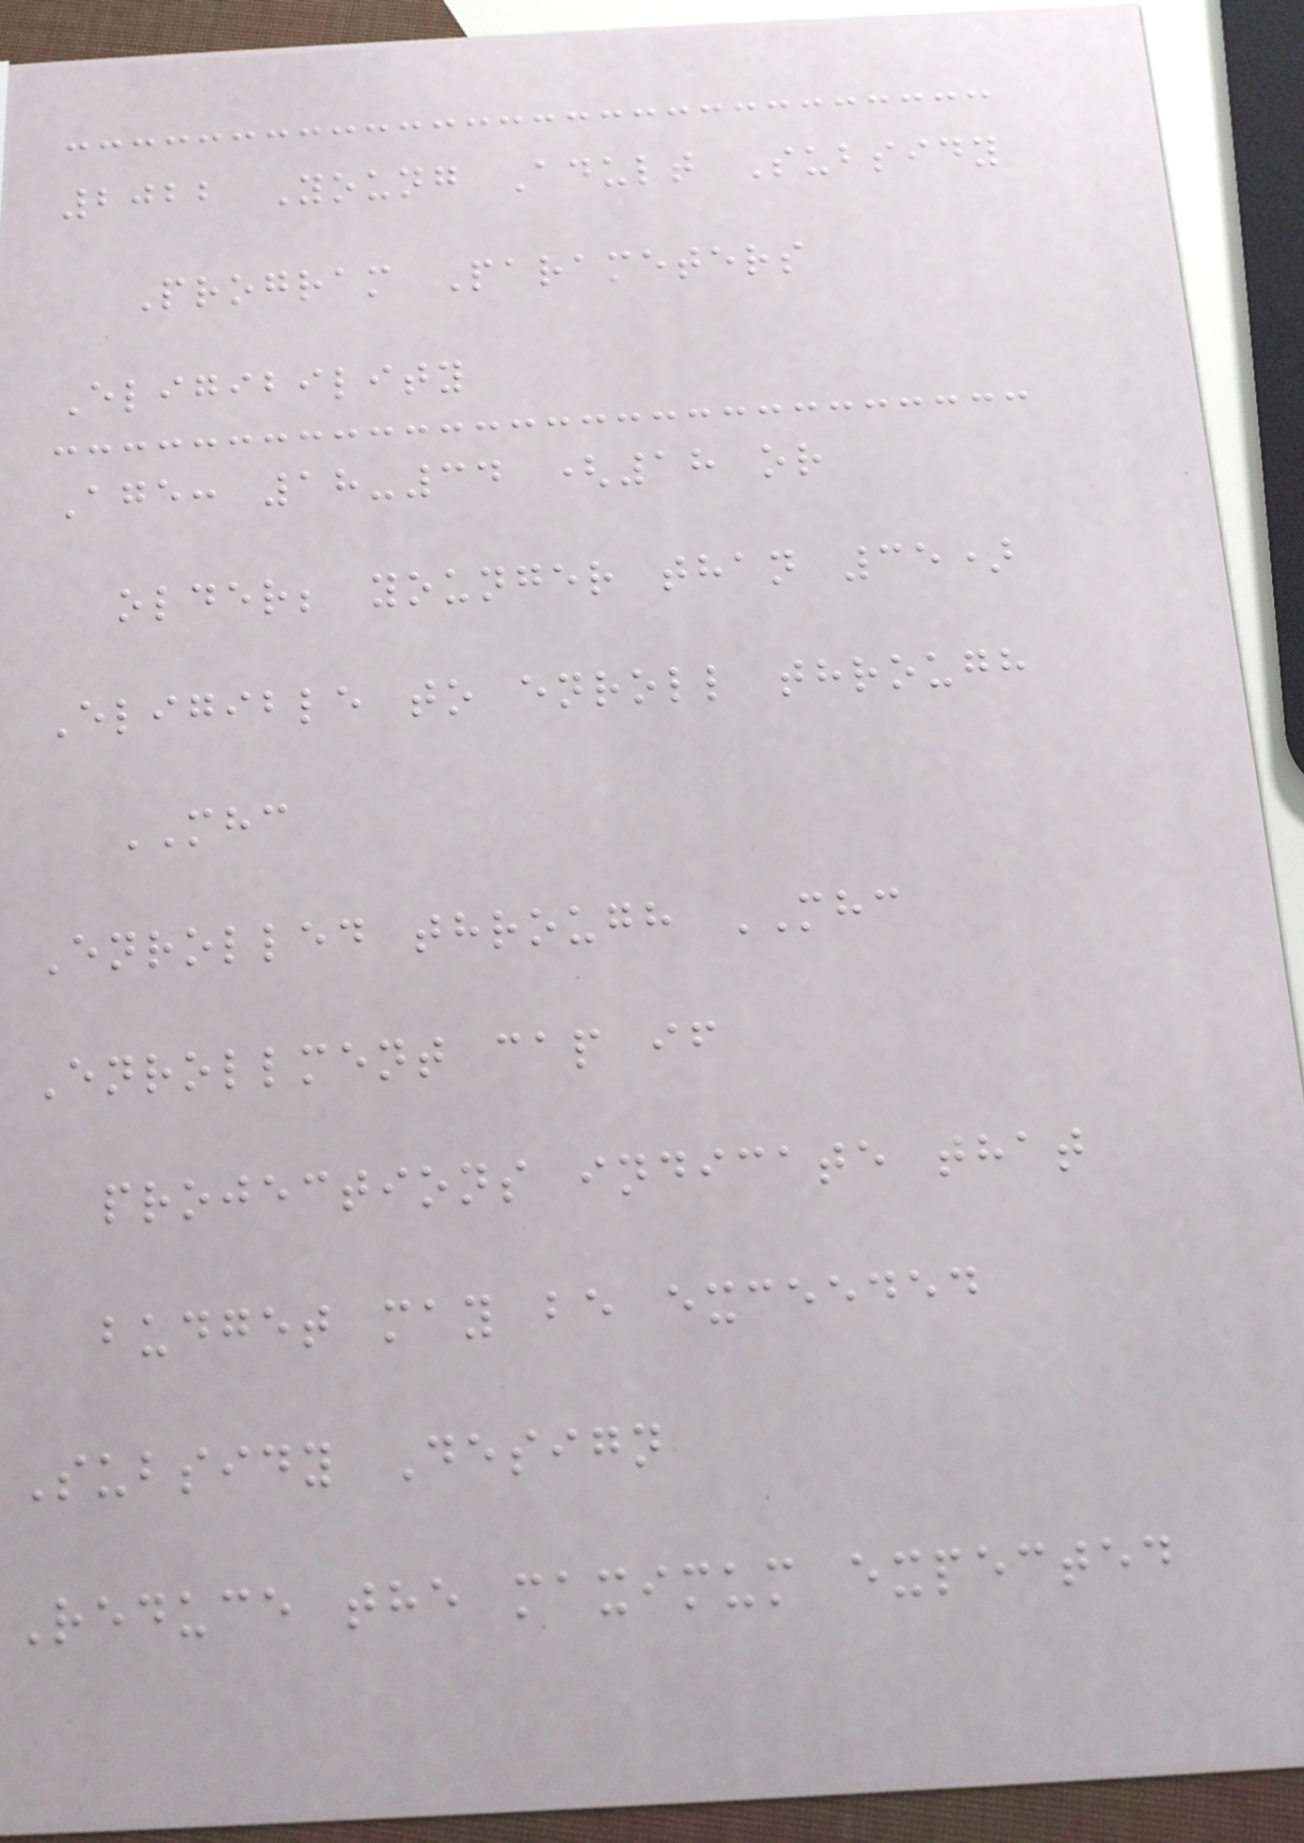2022 Young Adult Subsidy
Program Parameters
Eligibility
Age: 18-34 (18 or
older; younger than 35)
Eligible to enroll through
MHC
Enrolled through MHC
Enrollment cap if
projections indicate that
budget may be exceeded
Subsidy Design
Reduce the maximum expected
